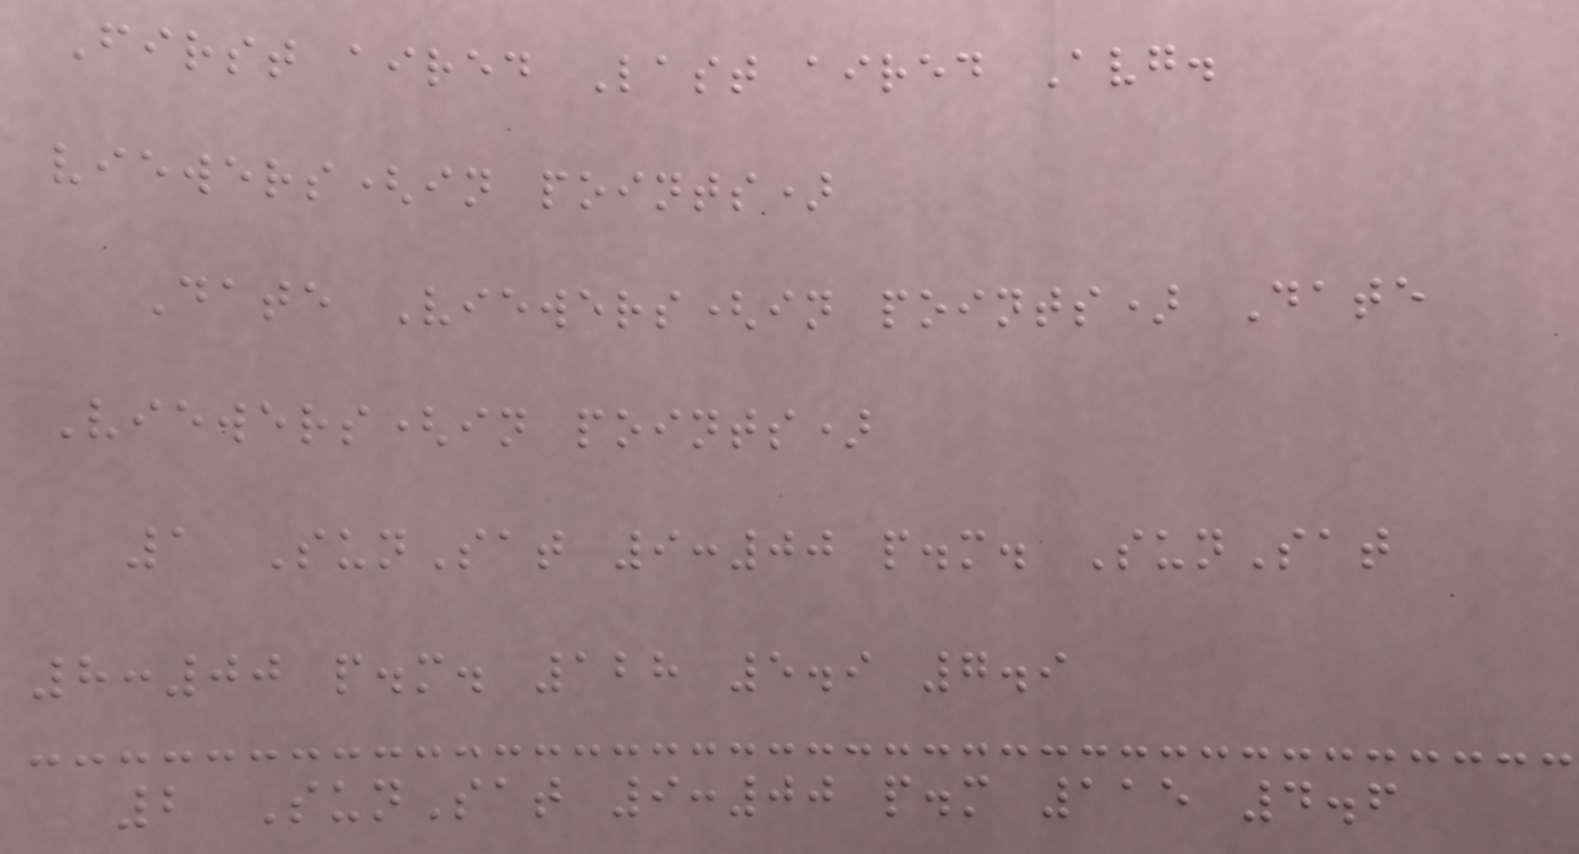First aired Last aired Avg.
viewers(in points)
Date Viewers(in points) Date
Viewers(in points)
1 SunSat 9:00 p.m. SunSat
8:00 p.m. 128 5.9 7.9
2 SunSat 9:00 p.m 115 4.6
